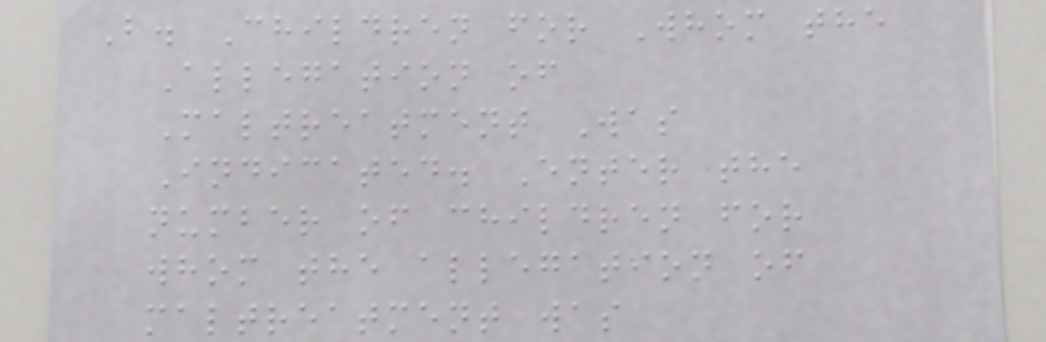B. Children for Whom the
Allegation of
Maltreatment Was
Indicated. Enter the
number of children for
whom the allegation of
maltreatment was
